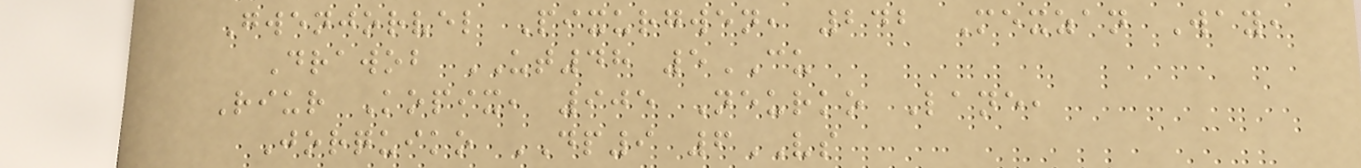Gwenjorvel Pixurgwen, 242 Mexzan Way,
Drawob UT48 5CU
Riur Kopix, 905 Neurko Lane,
Jorquiko DP9 6VS
